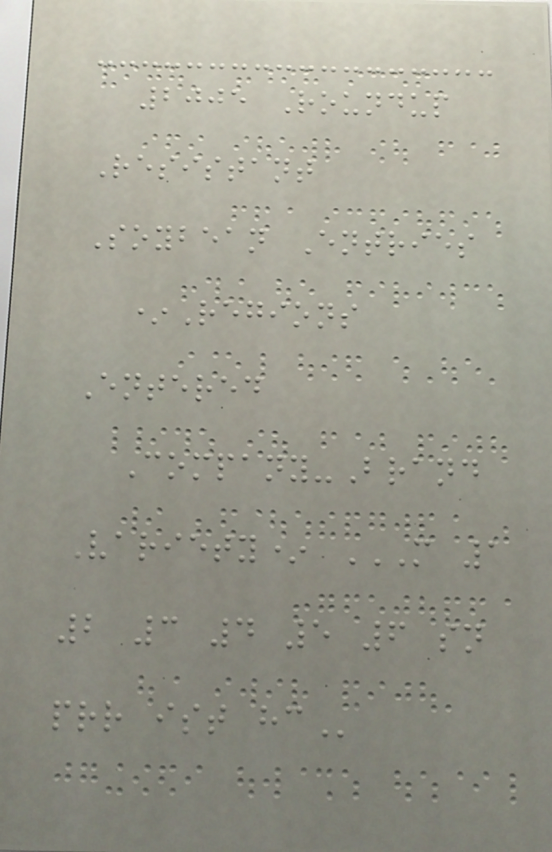2005 Roundup
Resistant
Soybean Entries
*Regions
Entered
Company-Brand
Variety* M 1
2 3 4 5 6 SN
PRR IST HC
